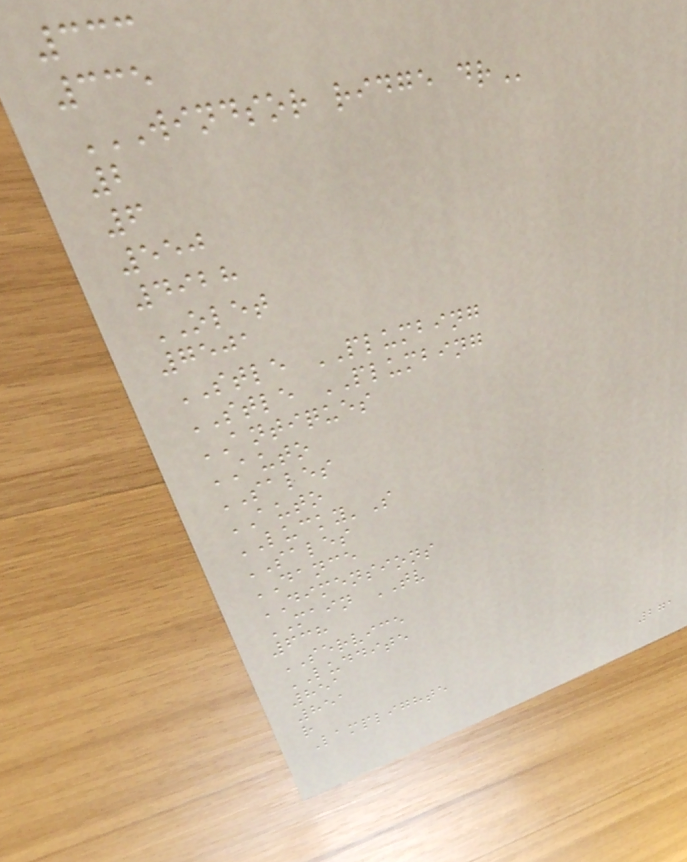333
335
WINDSOR RIDGE DR
2
6
550
4928
OLET
7501
STLE PLUMBING
STLE PLUMBING
ANTIQUES
AUTO
SALES
AUTO
LUCKY'S
SALES
DANCE
DIMENSIONS
MAIN TV
638
SERVICE
LUDDITE
851
851
r
Lamplighte
271
